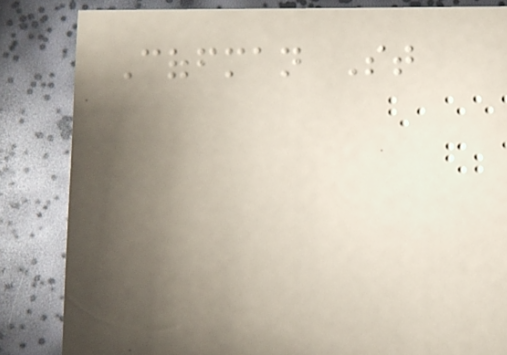Coffman St
